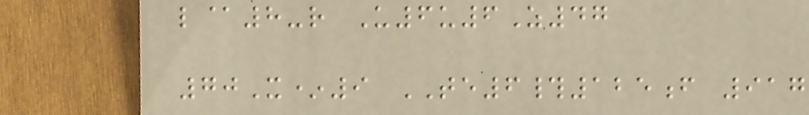l@8-r U6u6Z47
70X*9 TE6#125f 917
